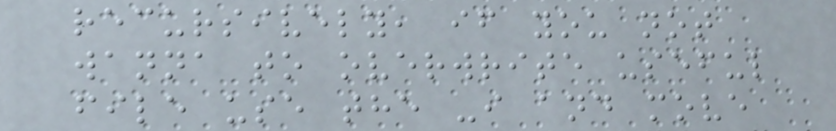recursively, if you not
wanna to overwrite useful
file use the -i and move
